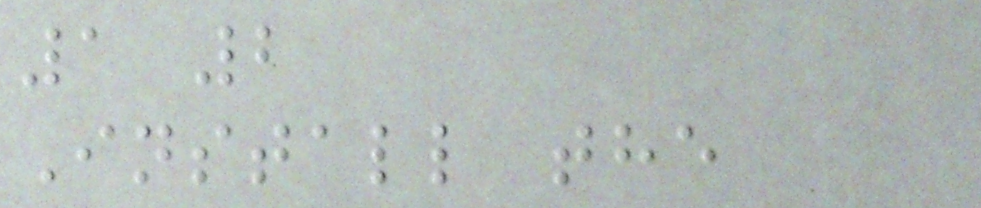1 2
Install the
